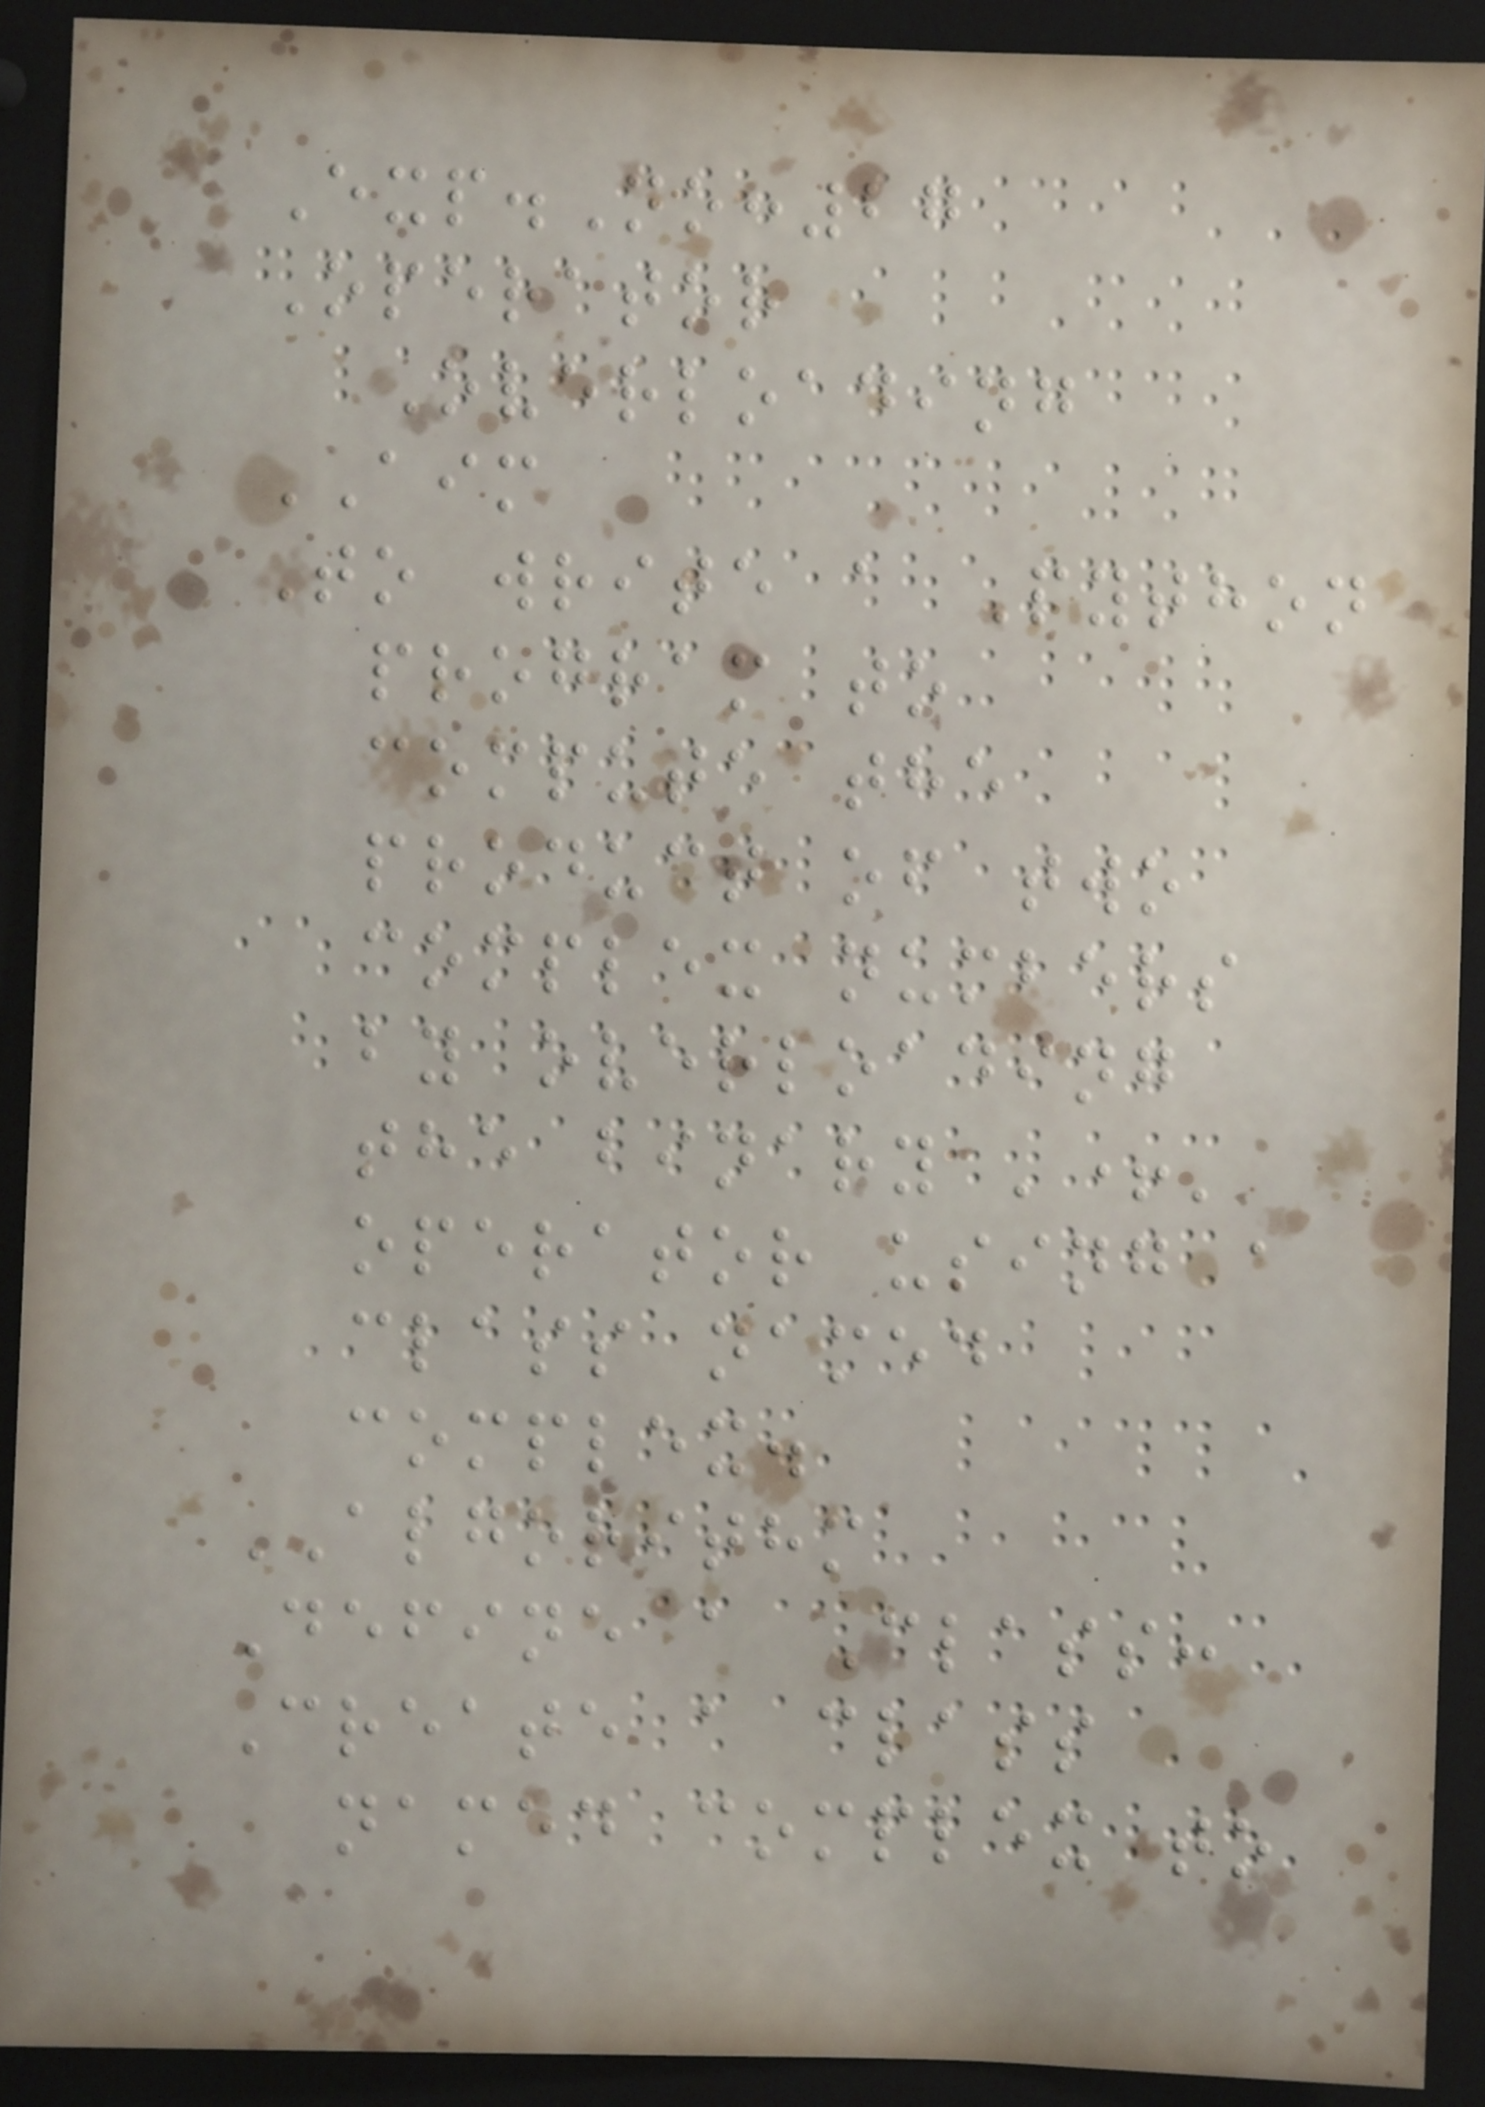Exp.No:27
Operator
Overloading
AIM
To write a Python
program to
compute the
product of two
complex numbers
by overloading
the binary '+'
operator using a
class named
complex.
ALGORITHM
Define a Class:
Create a class
named complex to
